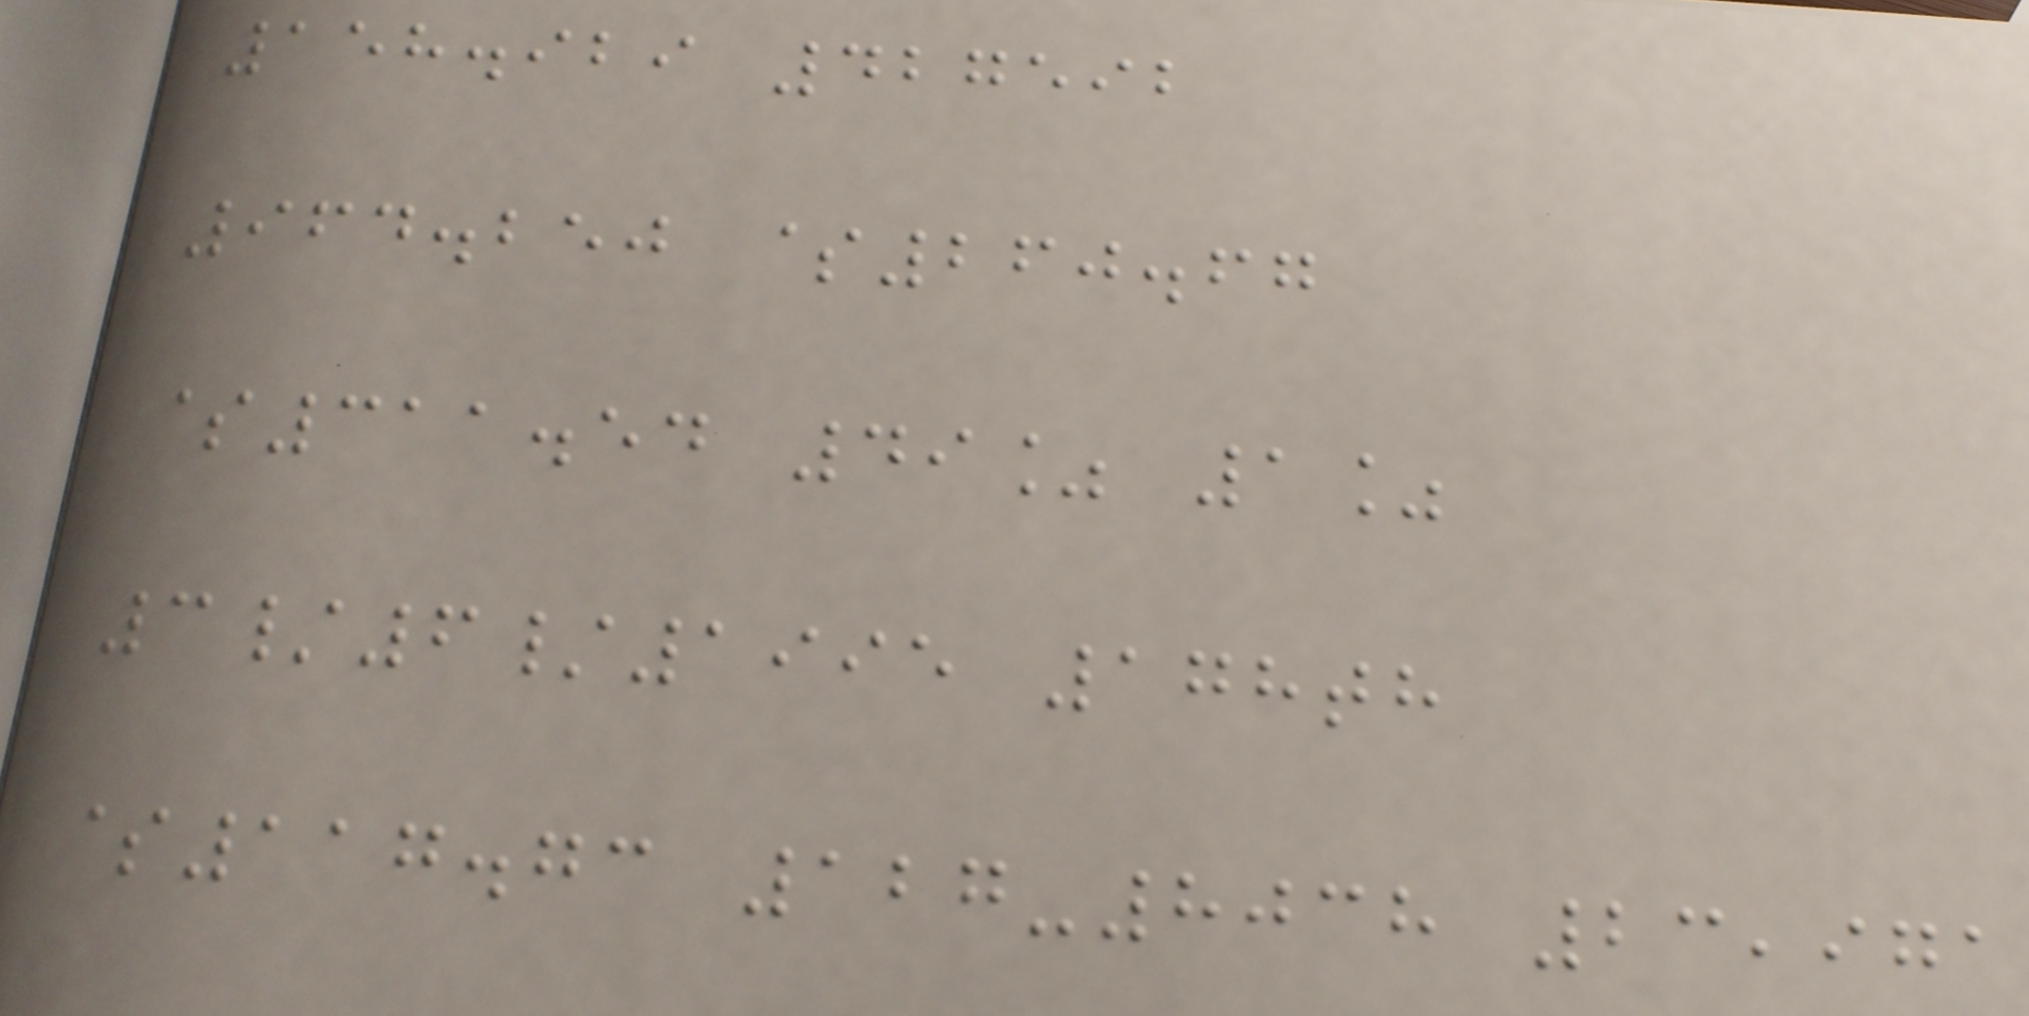158.929 427592
964.250 $260.67
$311.54 49% 1%
3/6/1995 178th
$117.73 127-8038 23,971
